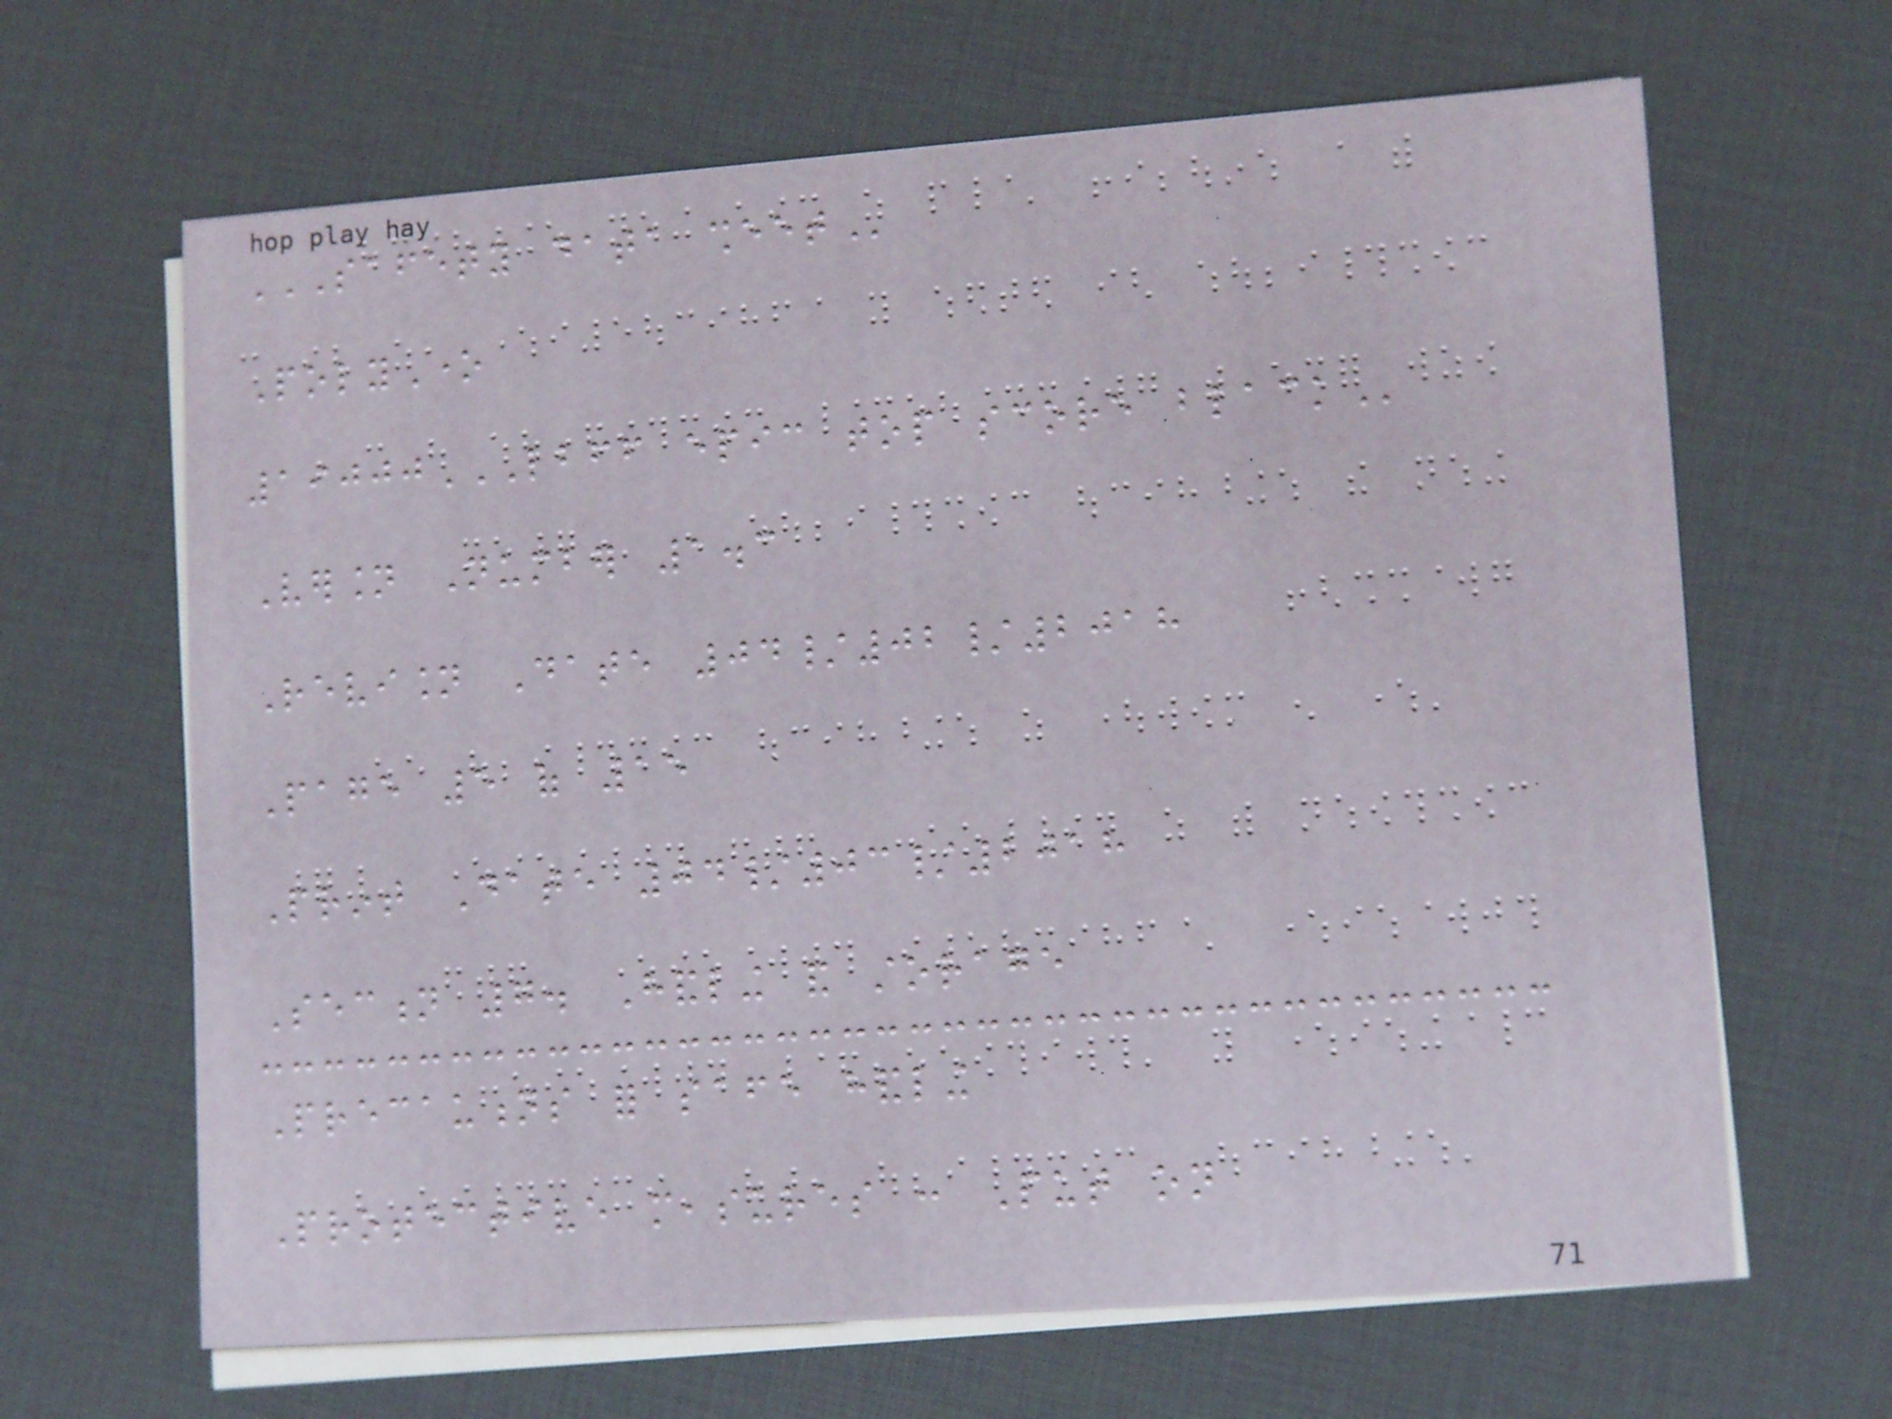SAFETY DATA SHEET
PolyOne
19000LBFF EPIC TOP SCORE BLACK
Version Number 1.3
Revision Date 04/02/2018
Page 5 of 15
Print Date 04/03/2018
Section 7. Handling and storage
Precautions for safe handling
Protective measures : Put on
